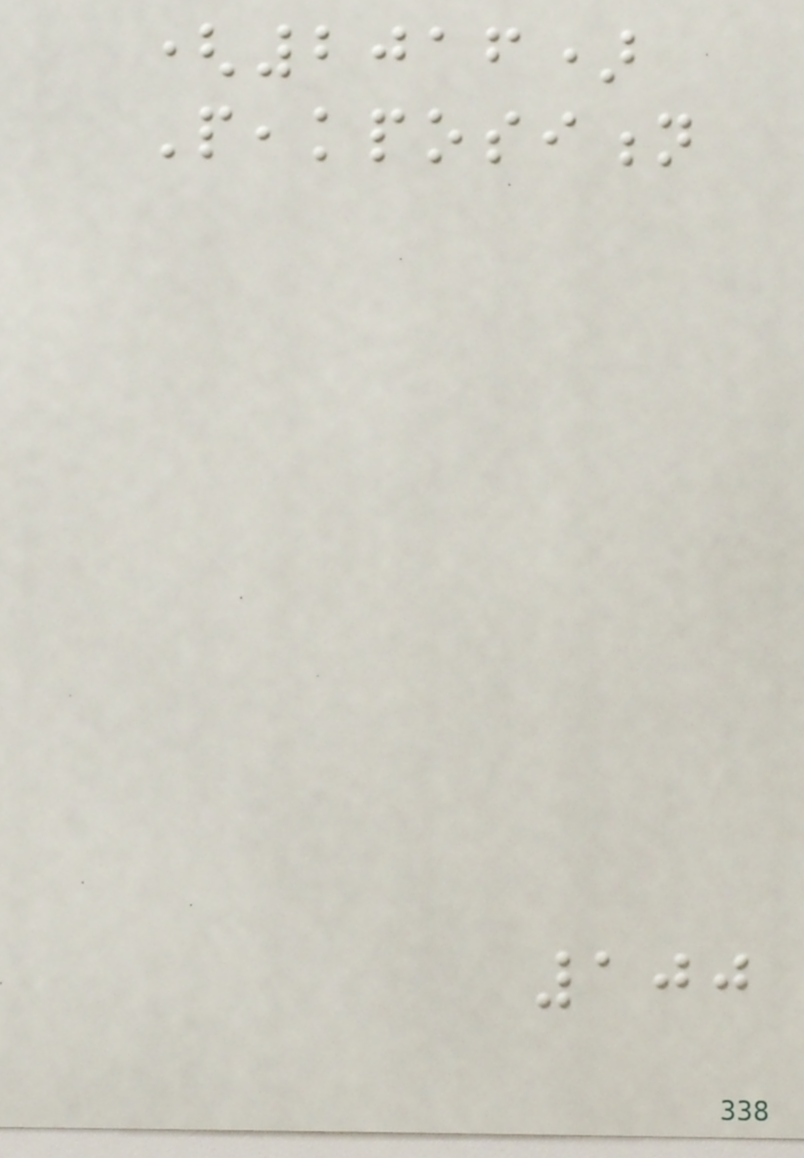(2016)
Peakposition
100
